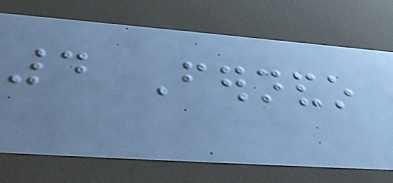4 Fernando
